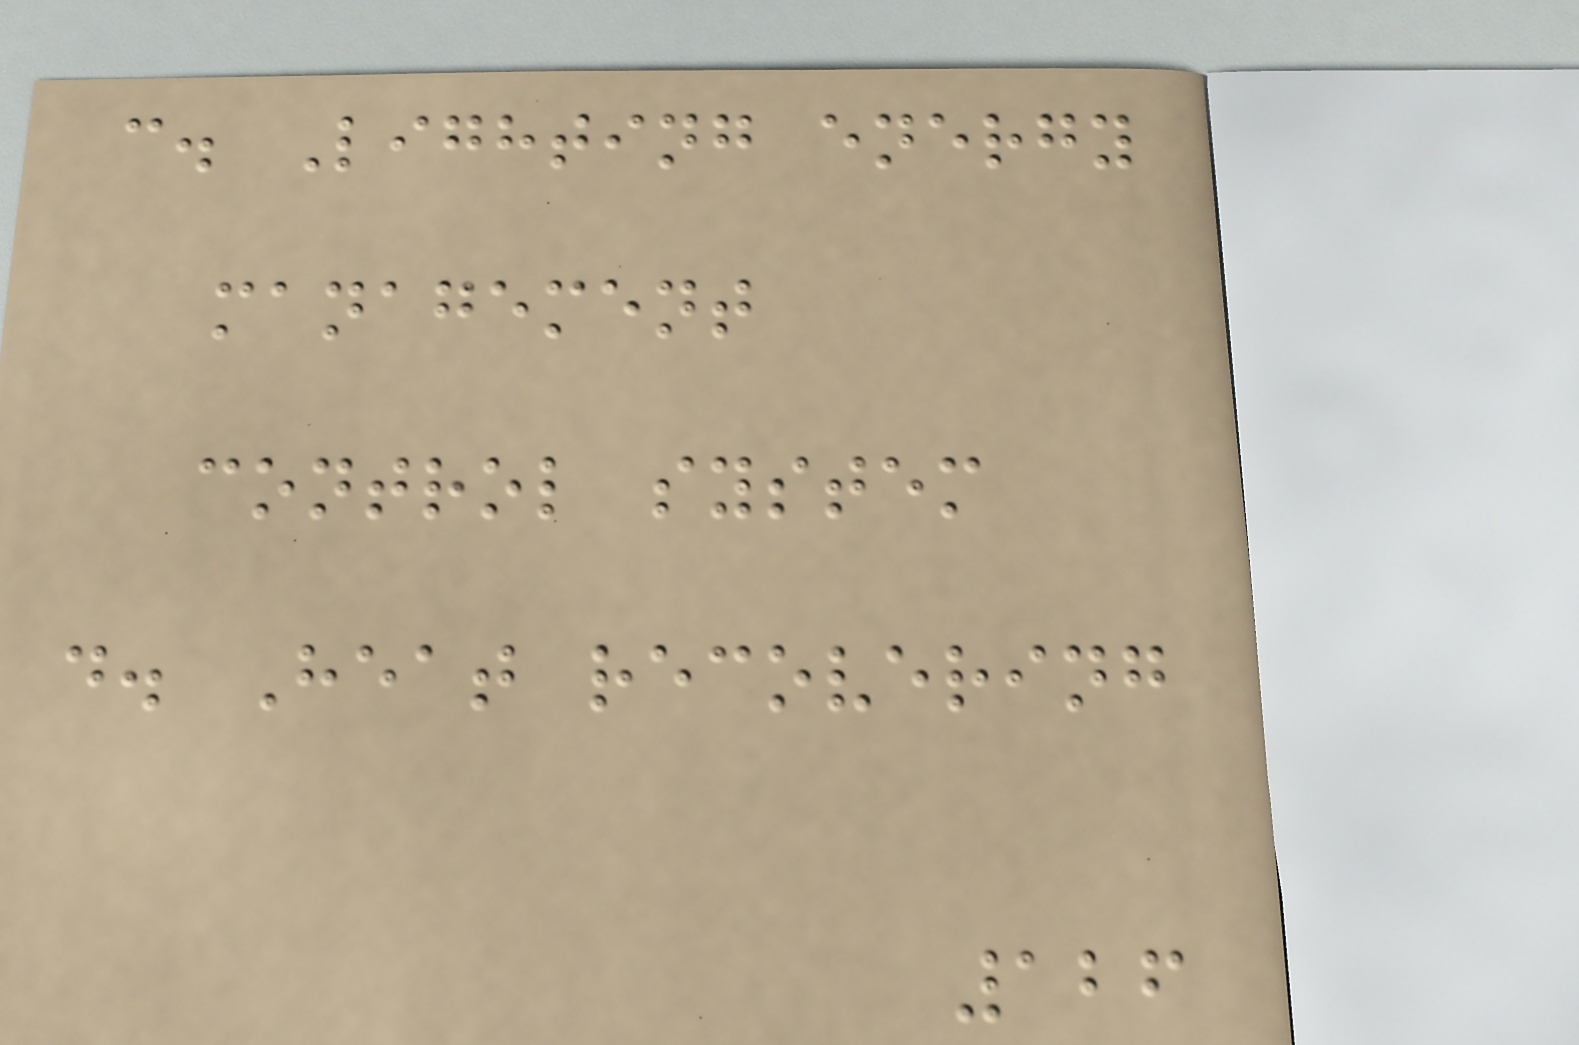c. Lighting energy
management
control system
d. Heat recovering
126
